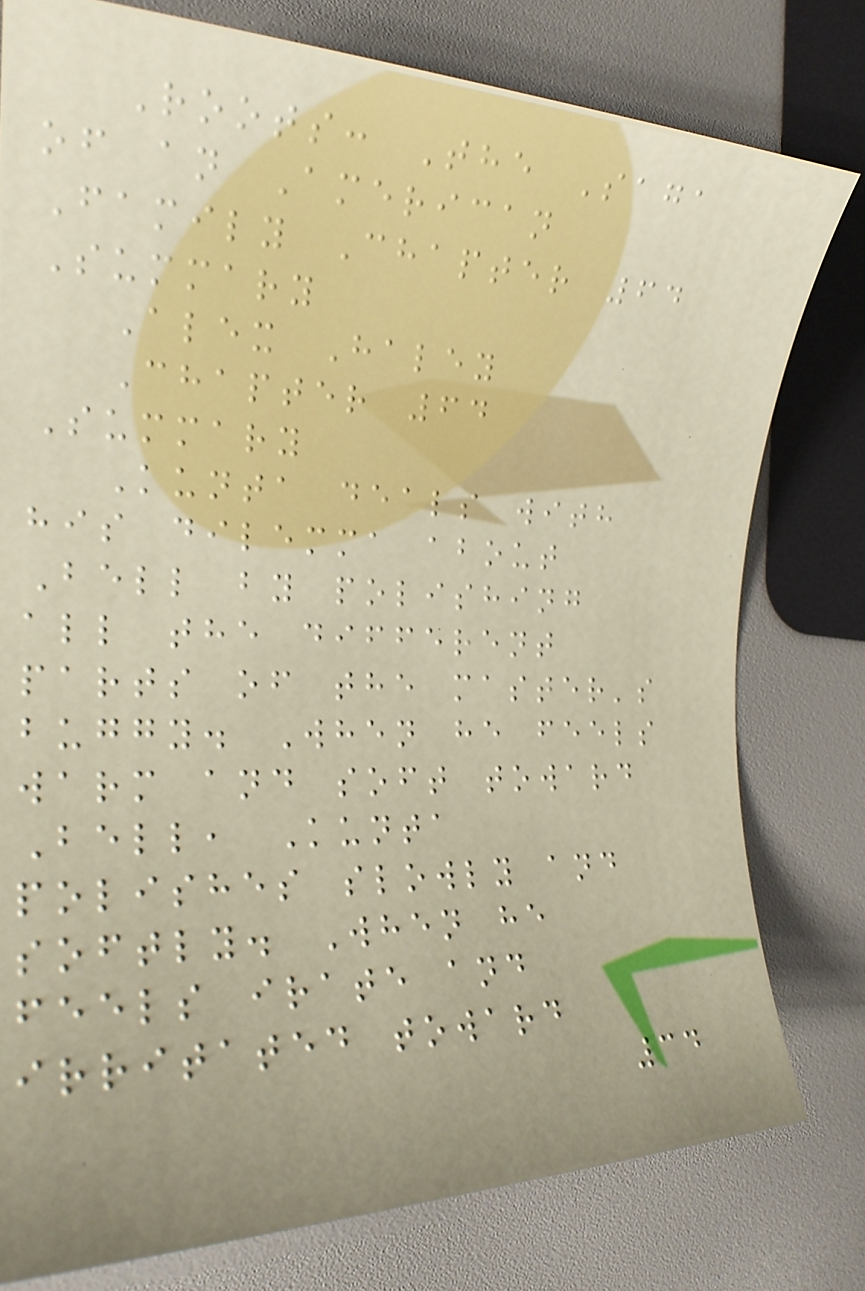Roots: The Saga
of an American
Family Chapter 64
Summary
Alex Haley
Chapter 64
Summary
Kunta deals with
his dilemma about
Bell by polishing
all the different
parts of the master's
buggy. When he feels
warm and soft toward
Bell, Kunta
polishes slowly and
softly. When he
feels irate and
irritated toward
34
